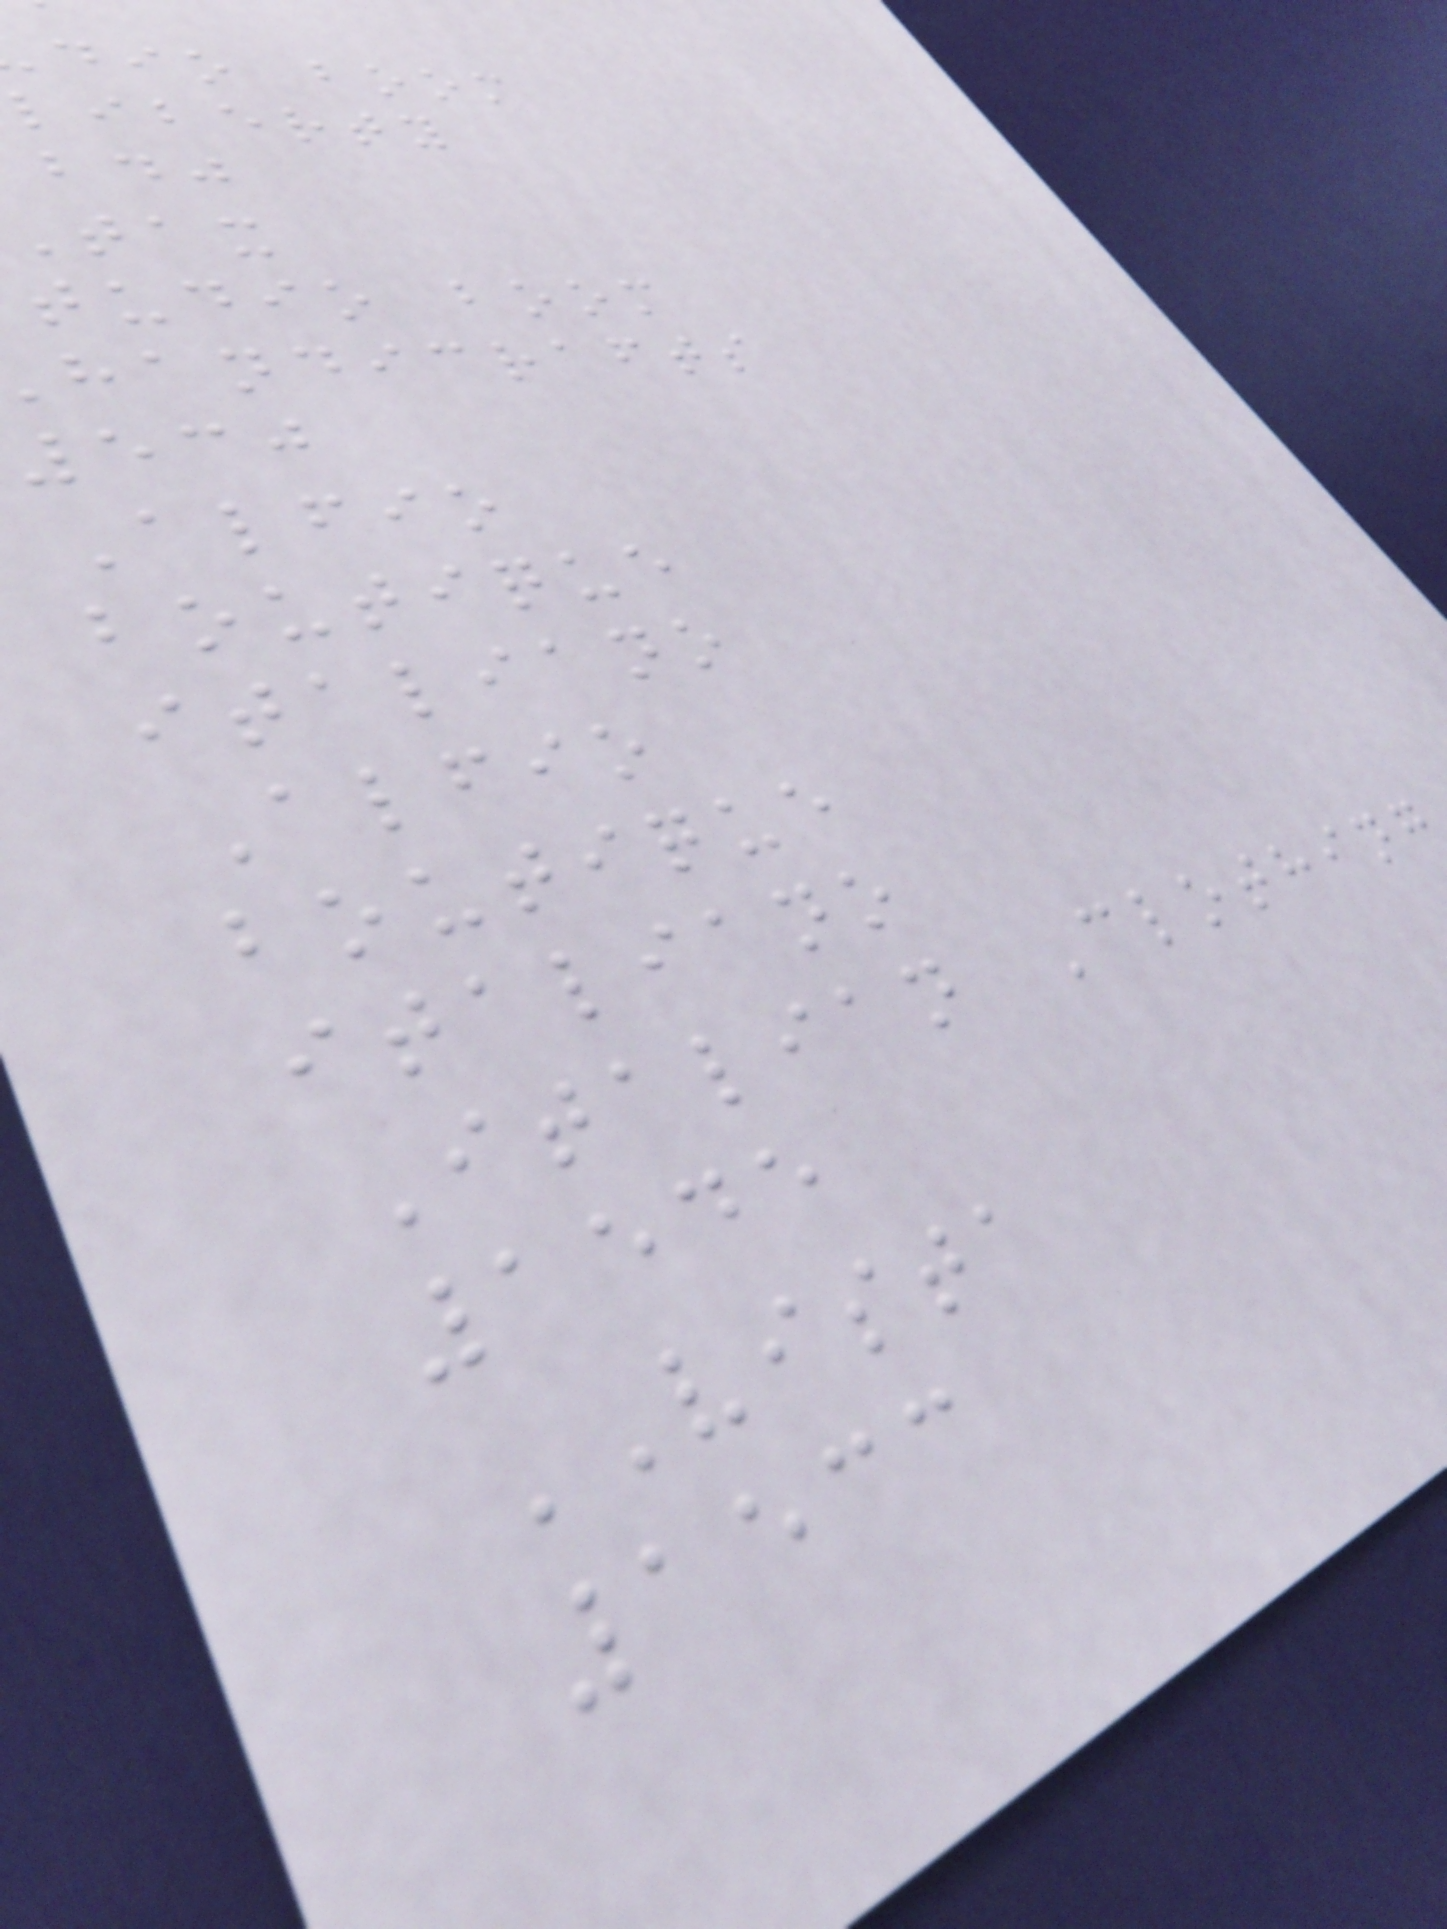dio boom
liberty
tudio boom
handicrafts
530
Alfio
boutique
italiano
Alfio
boutique
italiano
Italian Clothing
1545
VISTA
1533
